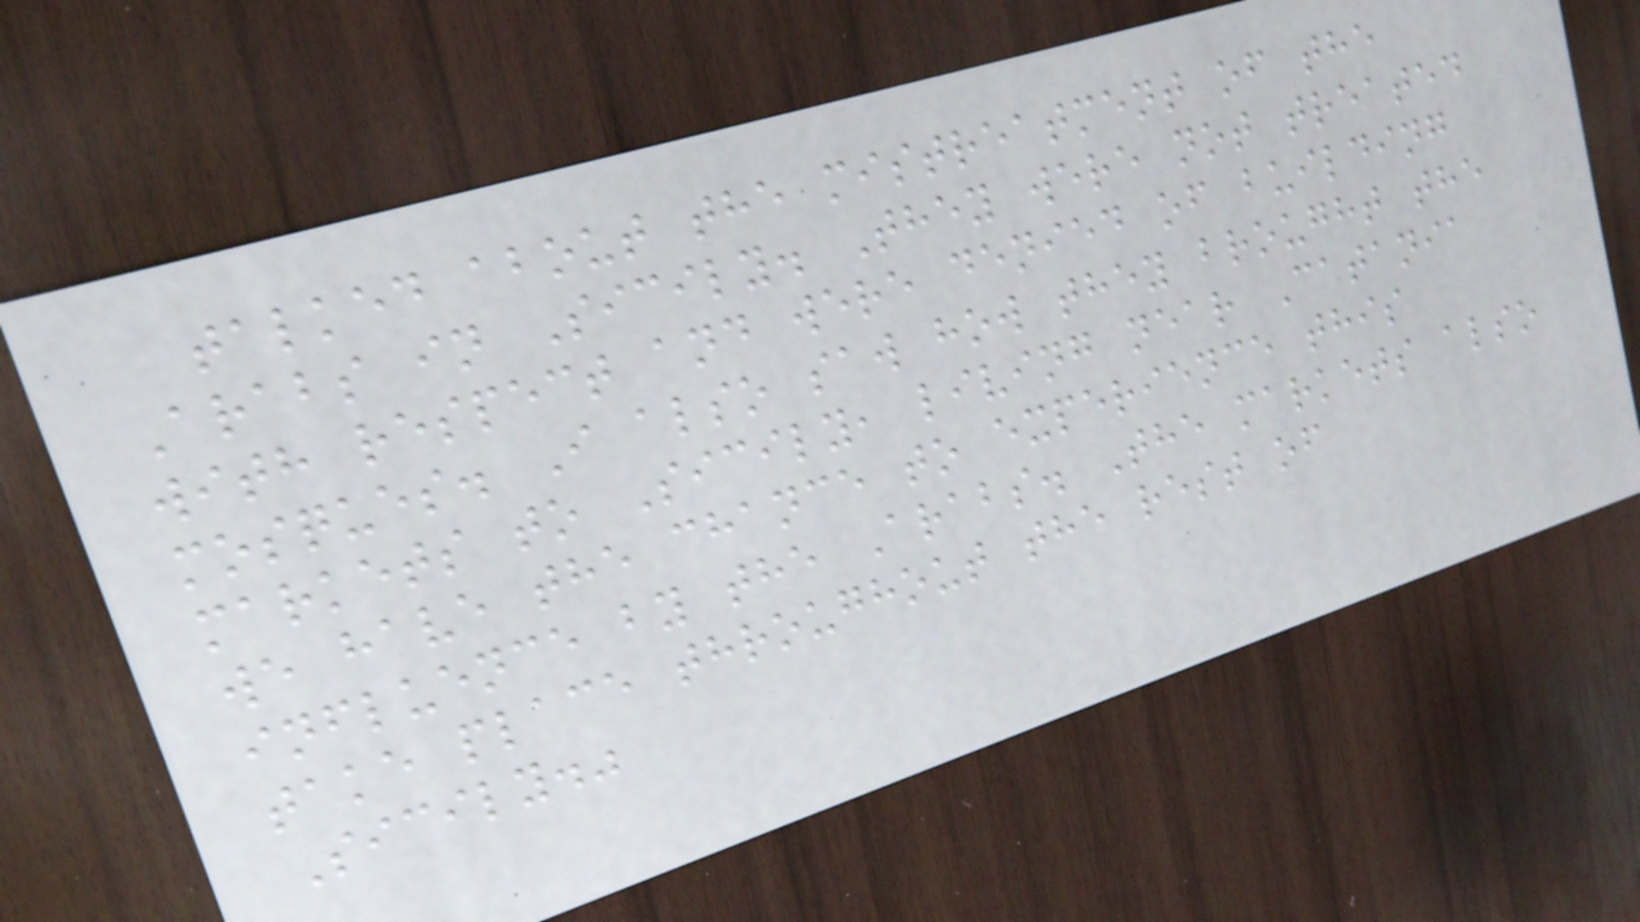talked about the mistreatment of the
Arabs in Sicily. They were not treated
with respect and were denied of building
mosques. I also saw how they brought the
markets to Sicily, living near Catania
we have the chance to experience this
influence by the Arabs. The markets also
take place throughout the rest of
Sicily."
